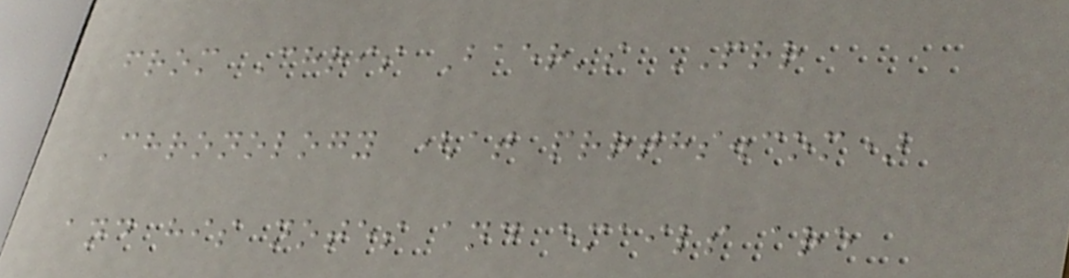from Chris Baer's PRR
Chronology (at prrths.com)
and his notes and emails are
